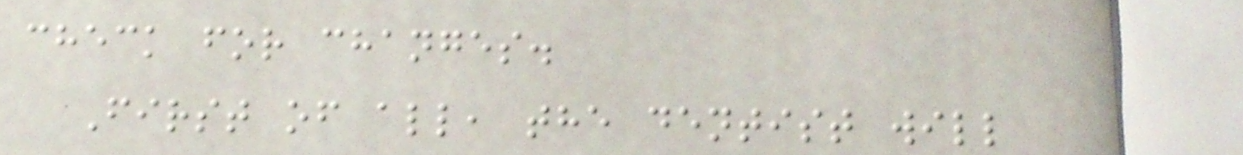check for changes.
First of all, the dentist will
